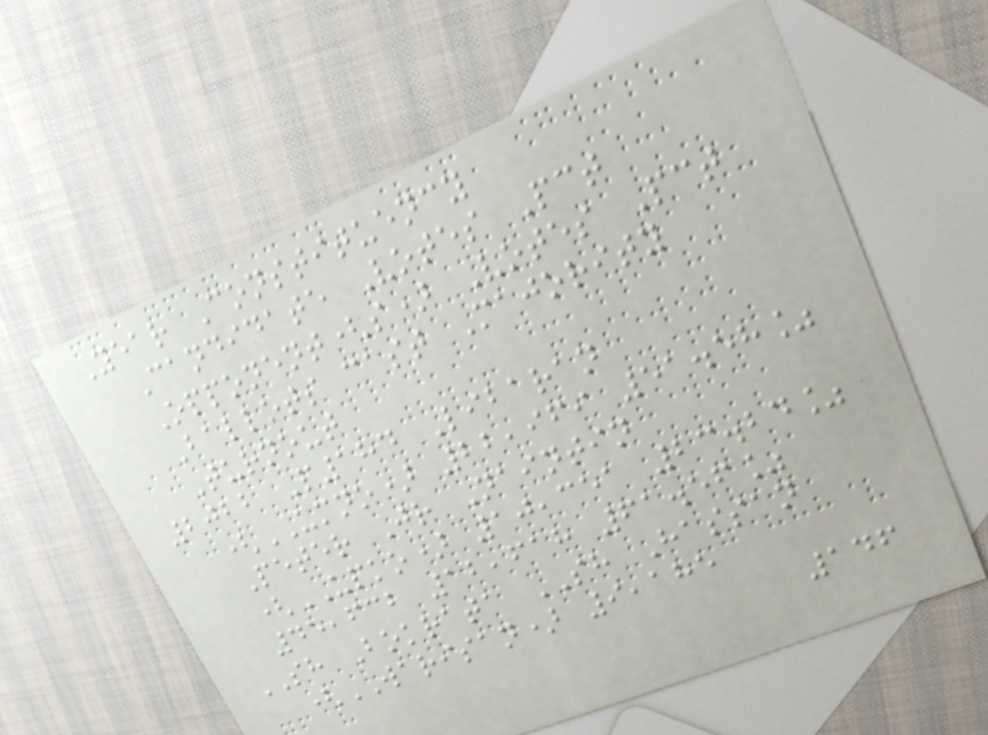Year Constituency
Candidate Votes Pct
Opponent(s) Votes Pct
Ballots cast Majority
Turnout
2022 P184 Libaran
(UMNO) 22,969 51.58%
Peter Jr Naintin
(UPKO) 10,351 23.24%
45,632 12,618 61.56%
SH Bokrata SH Hassan
(WARISAN) 9,185
146
